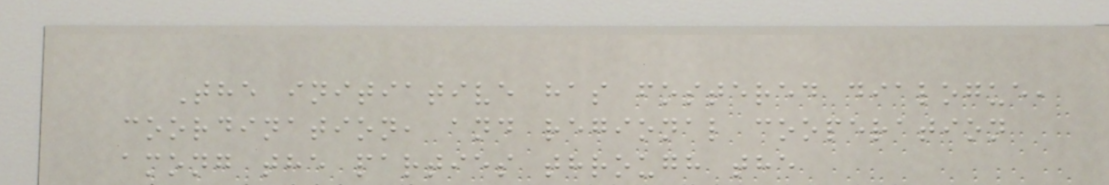The initiative has fostered dialogue,
coordination, and regional cooperation
among the parties through the
